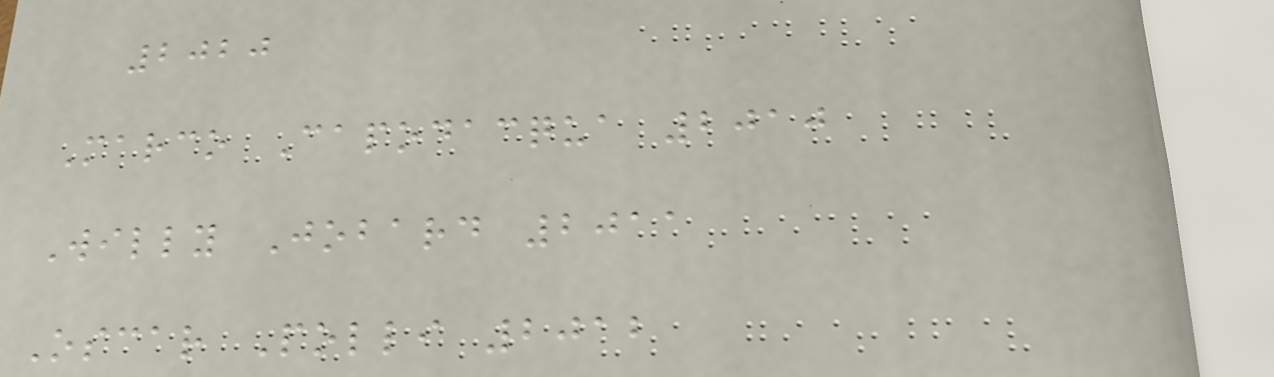2020
Marco Capodacqua 2010
Willy Jobard 2011
Oscar Polli 2012
